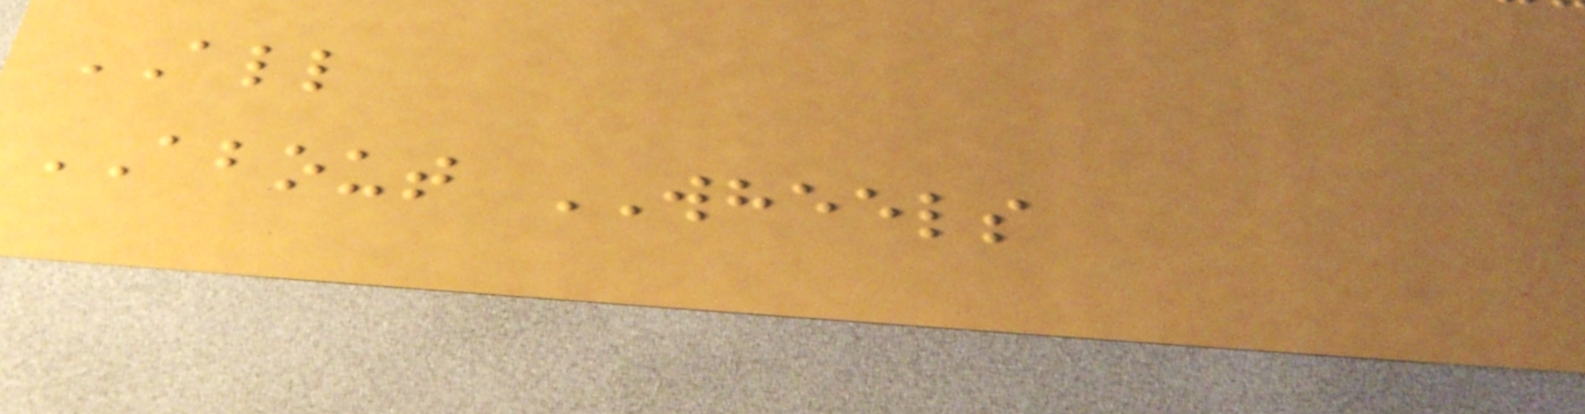ALL
ABOUT WHEELS
